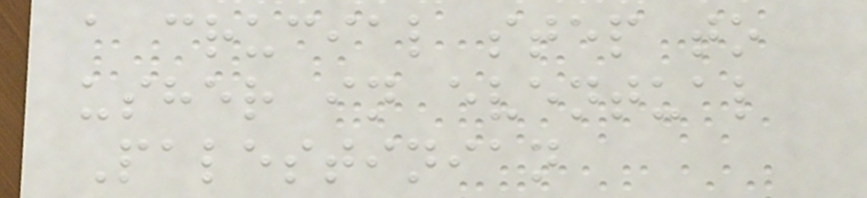a crucial step to
usher in eventual
Palestinian
